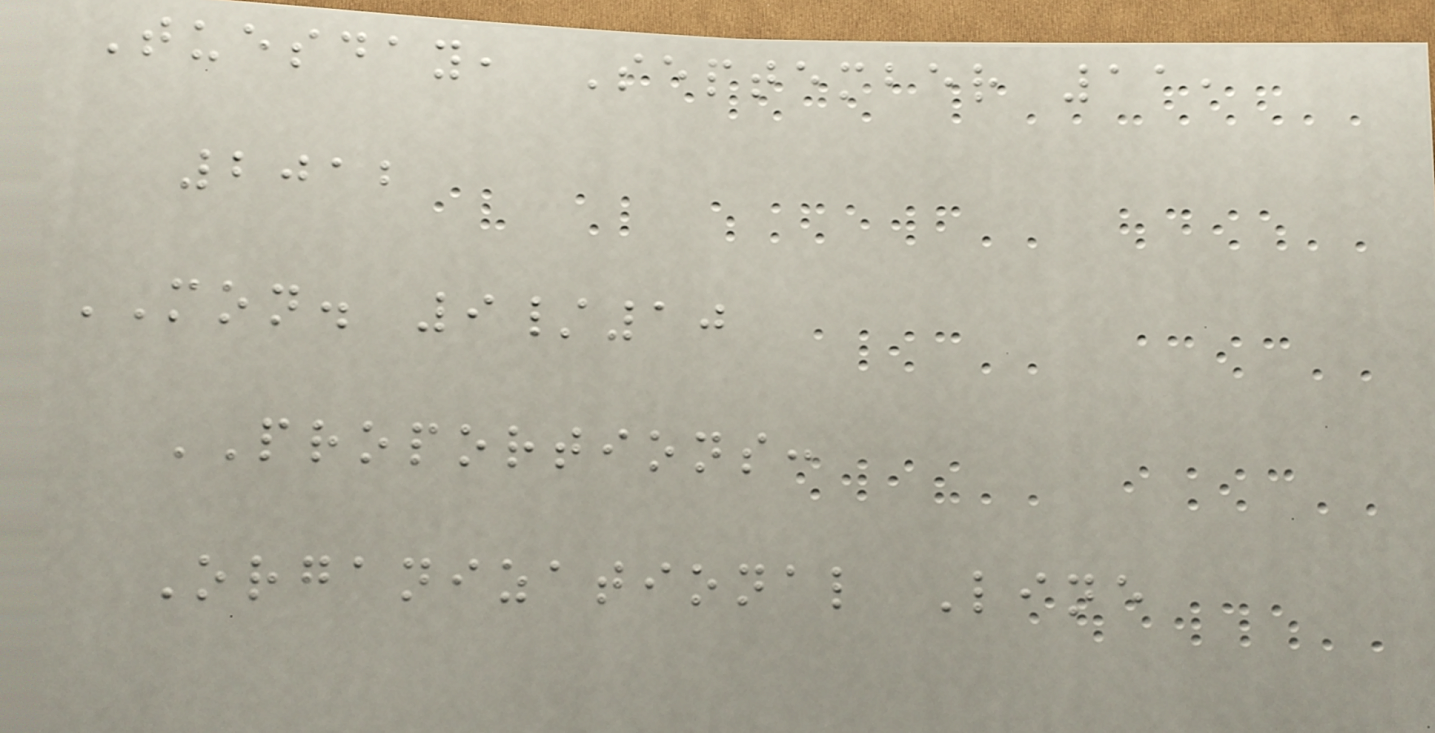Tuesday, September 11,
2012
MON. 9/10
PROPORTIONS:
Organizational Line
